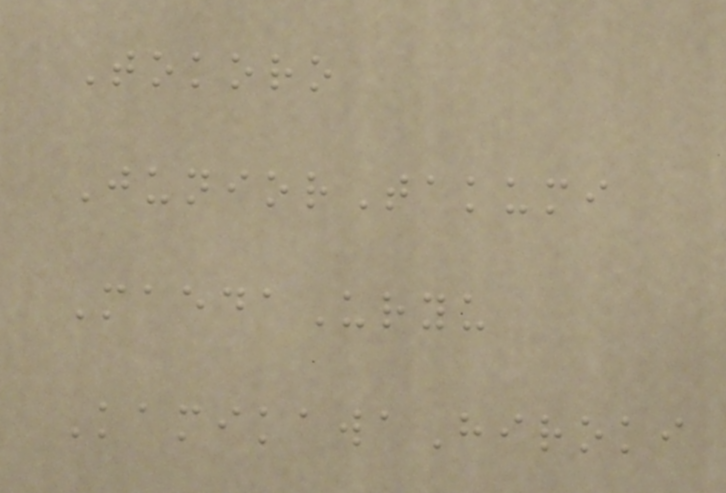Tokoro
JuniorTakumi
MaedaUryu
KamikawaHiroki
